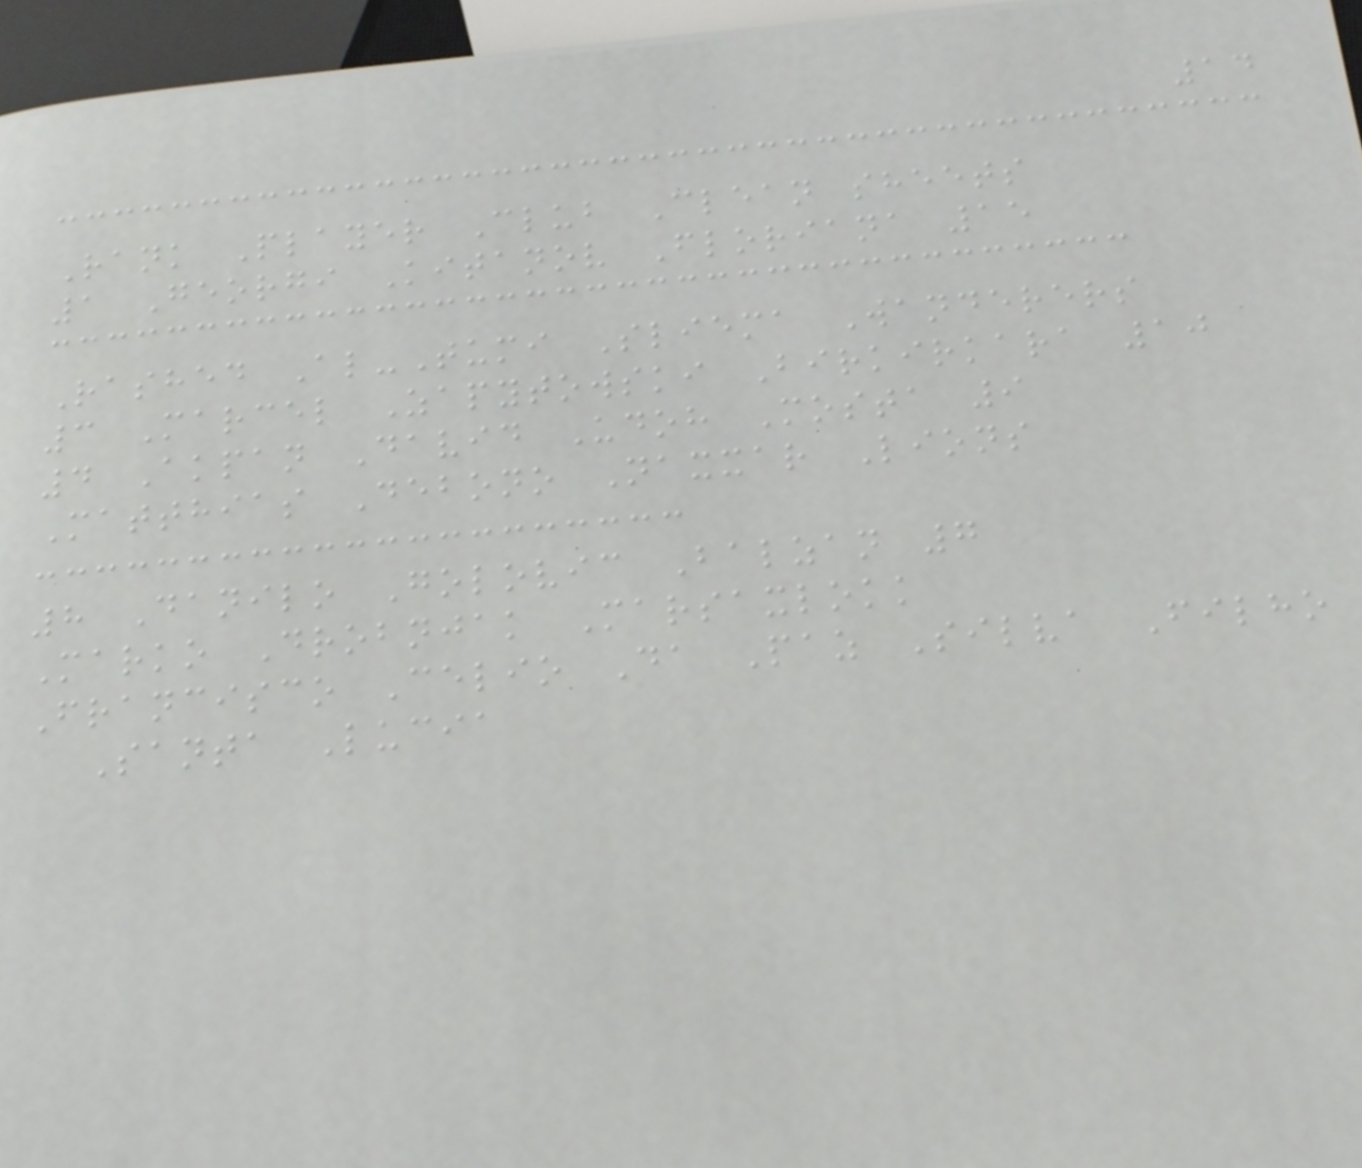14
Rank Player Club Clean sheets
1 Georgi Kitanov Floriana 15
Rashed Al-Tumi Sliema Wanderers
3 Marcel Zapytowski Birkirkara 10
4 Akpan David Udoh Mosta 9
Matthias Debono Naxxar Lions
8 Danilo Golovic Balzan 7
Marko Drobnjak Marsaxlokk
Francisco Celio Da Paz Silva Filho
Santa Lucia
